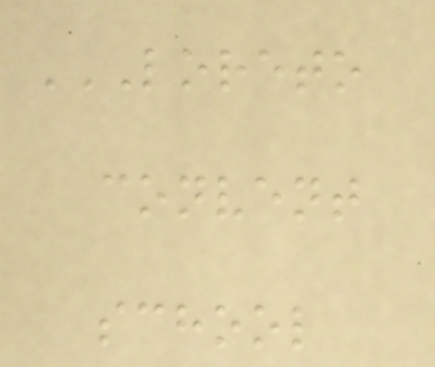LORETO
CONVENT
SCHOOL
